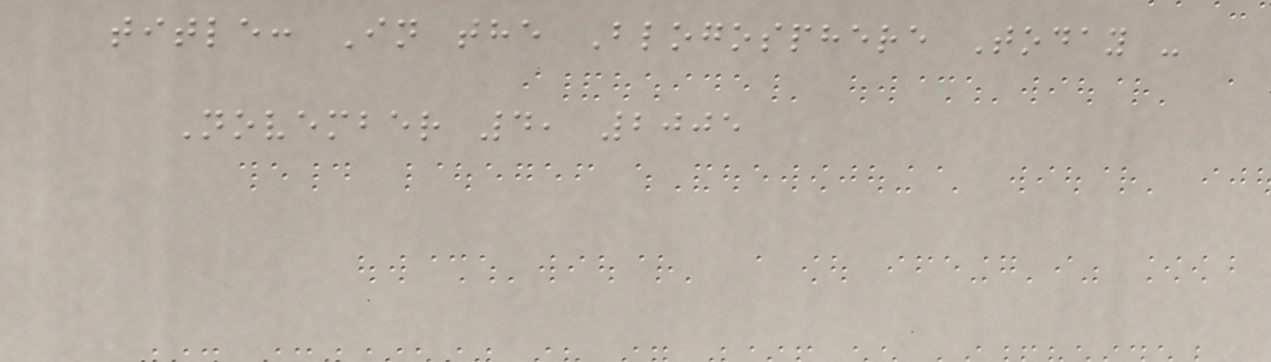title: In the Blogosphere Today -
November 4, 2005
